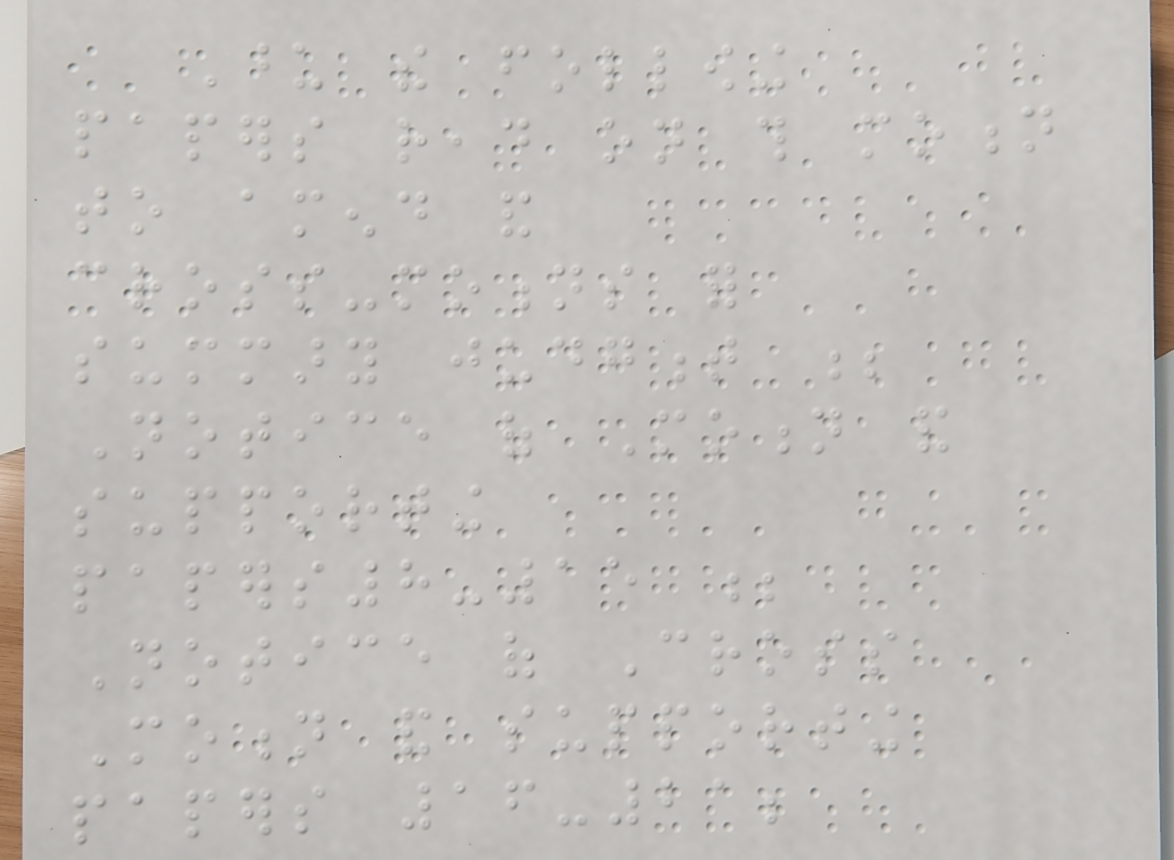Upon the following
papers read on this motion
to amend and
cross-motions for
summary judgment ;
Notice of Motion and
supporting
papers8-15 ;
Notice of Cross
Motion and supporting
papers 16-21;
